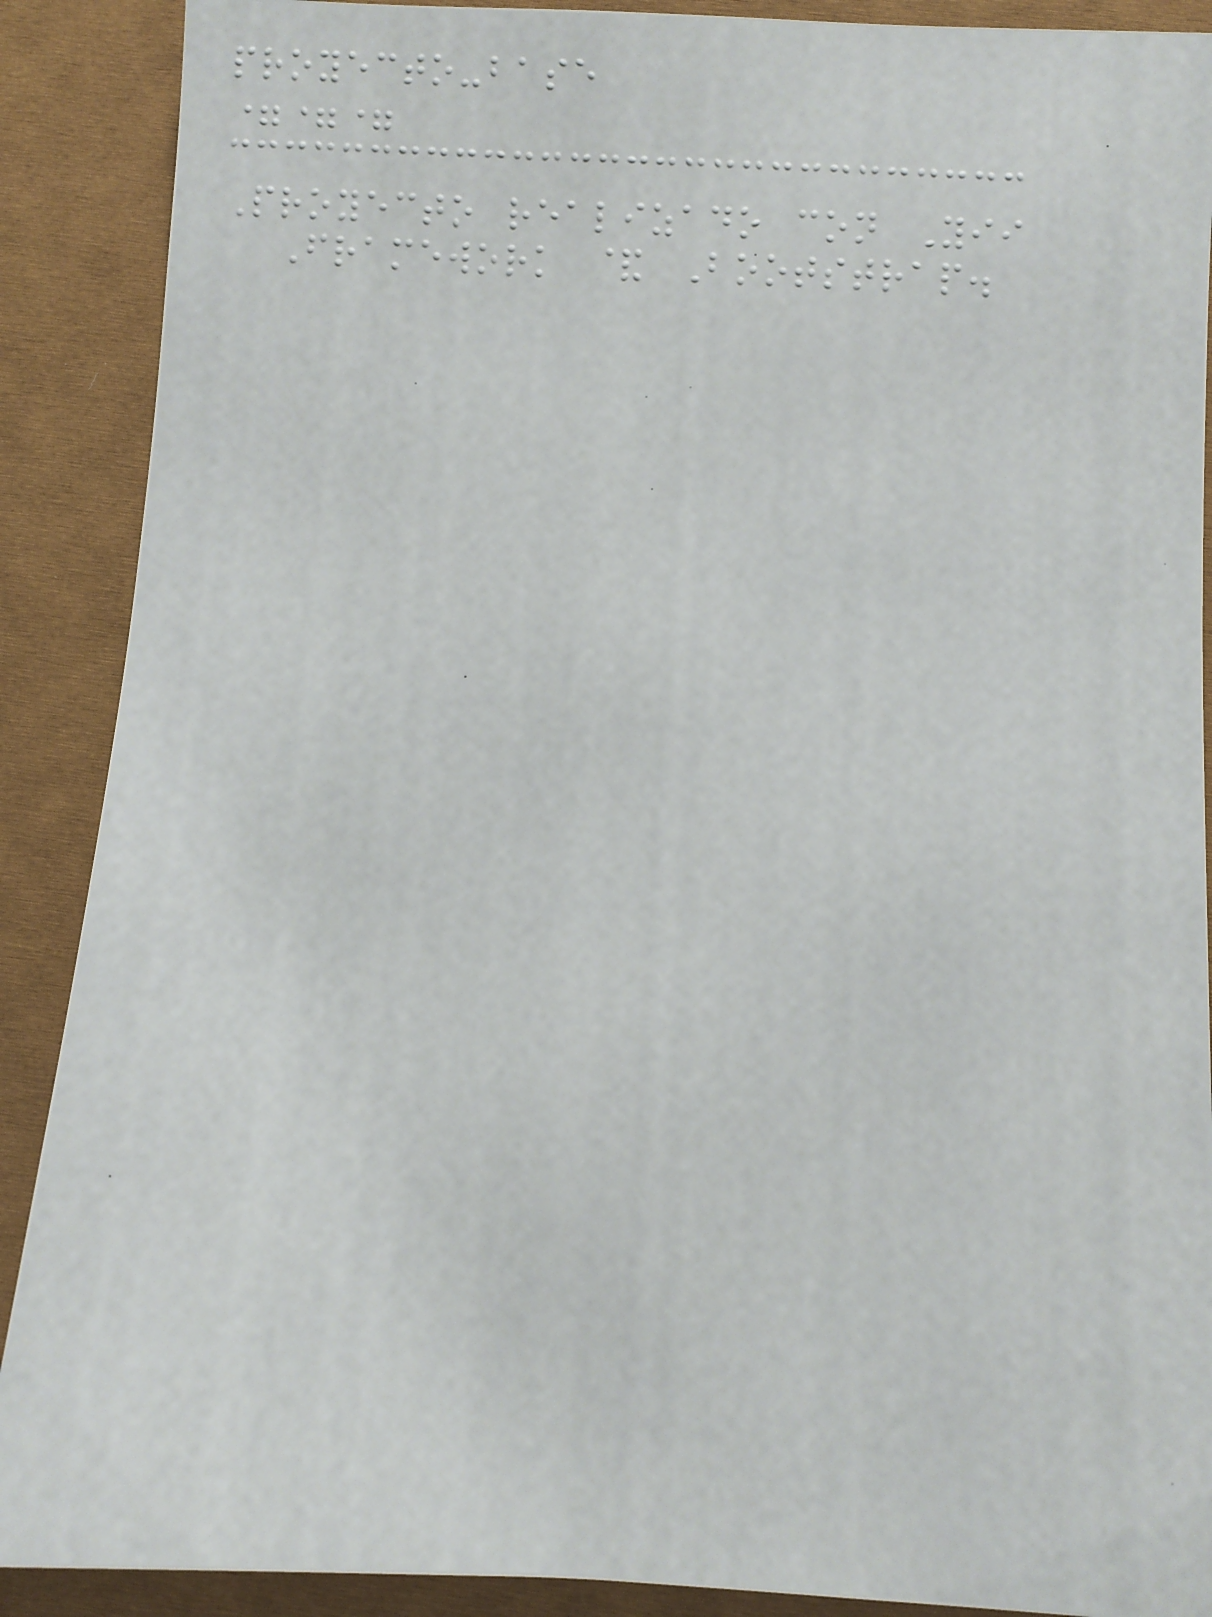proyecto-base
===
Proyecto realizado con Yii
Framework & Bootstrap.
